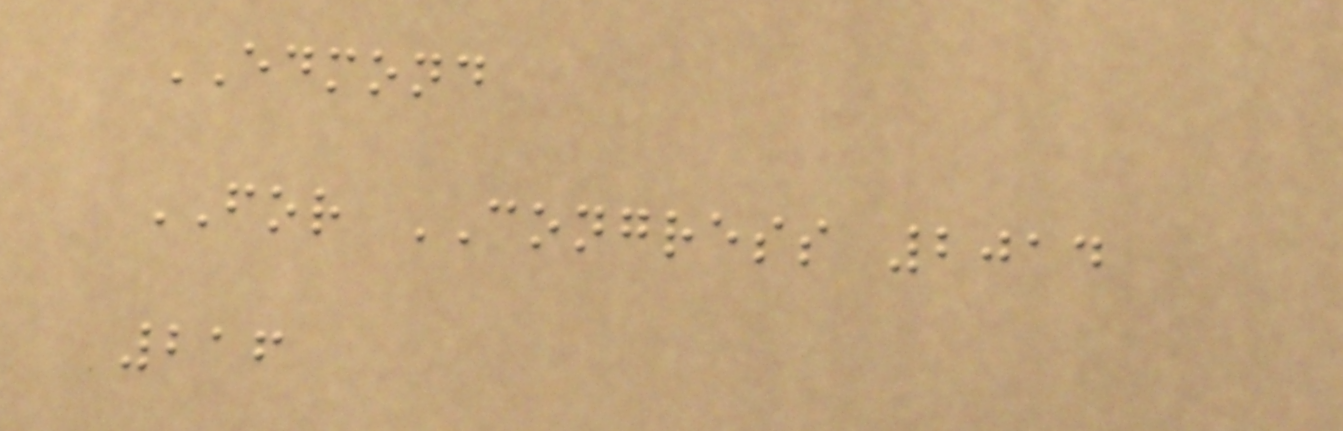EDMOND
FOR CONGRESS 2014
216
